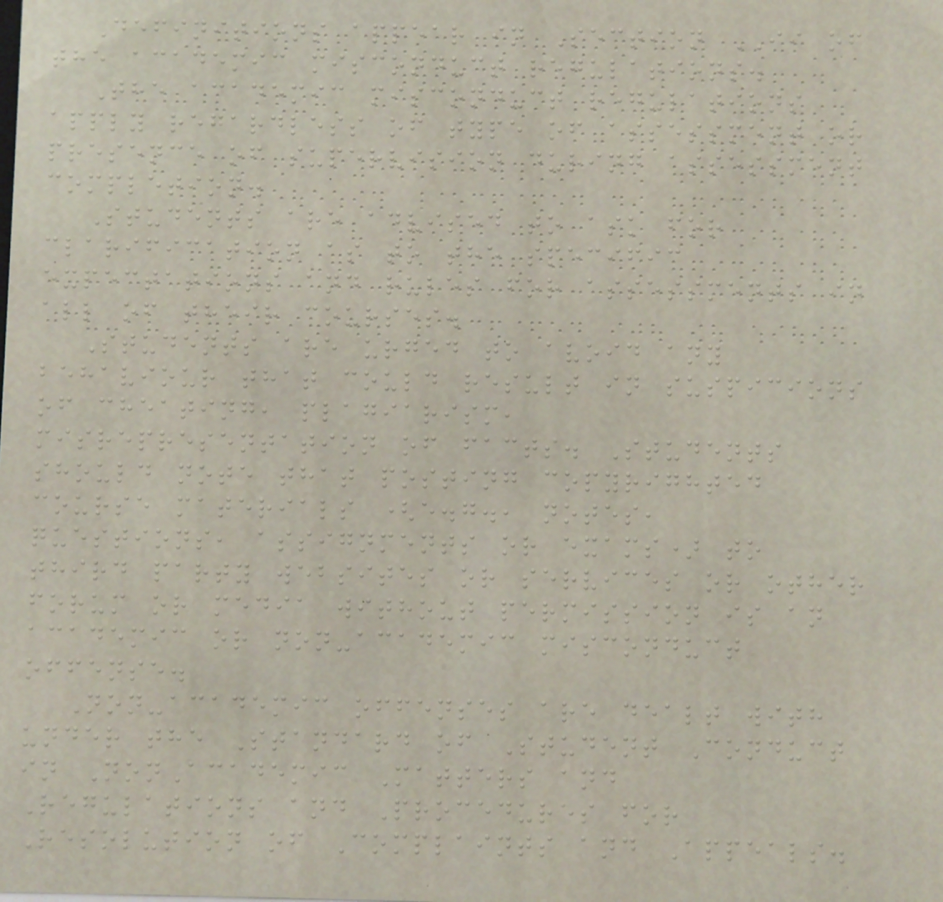Definitions appear in Section II of
the academic misconduct regulations.
The academic misconduct regulations
apply regardless of type of assessment or
presence of supervision during assessment
completion.
Students are advised to ask for
clarification as to the specific
expectations and rules for assessments in
all of their courses.
Students are urged to avoid any
behaviour that could result in suspicions
of cheating, plagiarism,
misrepresentation of facts. Students
should note that posting copyrighted
course materials (e.g., notes,
questions, assignments or exams) to
third party websites or services or other
forum or media without permission is an
academic or non-academic misconduct
offense.
Non-academic offenses are dealt with
under the Standard of Student Conduct
in NonAcademic Matters and
Regulations and Procedures for
Resolution of Complaints and Appeals.
